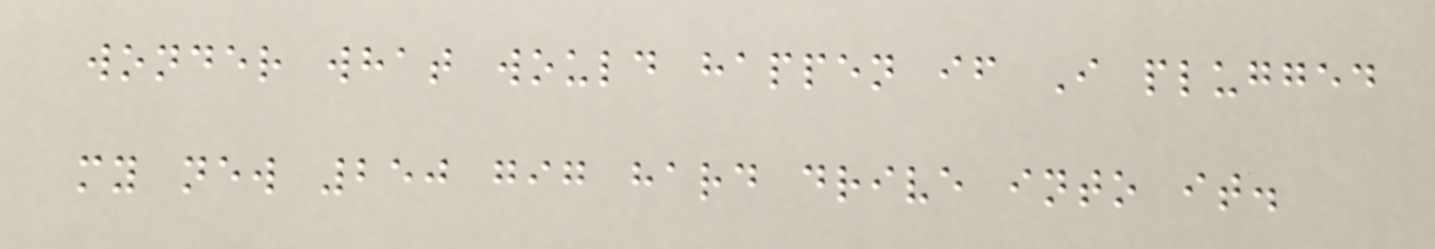wonder what would happen if I plugged
my new 250 gig hard drive into it.
